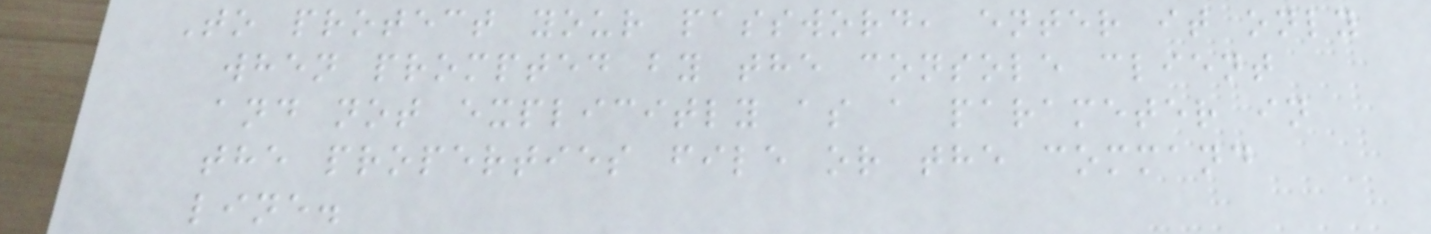To protect your password, enter it only
when prompted by the console client
and not explicitly as a parameter in
the properties file or the command
line.
